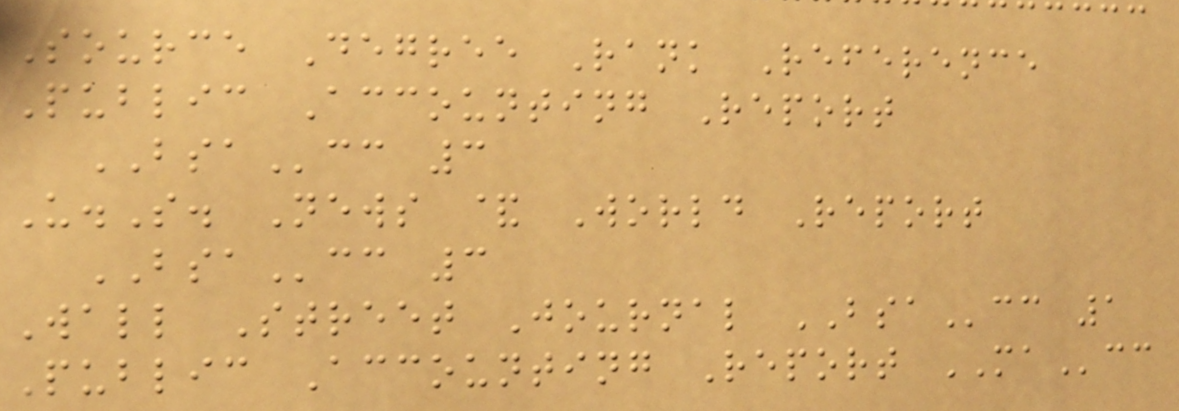Source Degree Rank Reference
Public Accounting Report
BSAcc 3
U.S. News & World Report
BSAcc 3
Wall Street Journal BSAcc 1
Public Accounting Report MAcc
